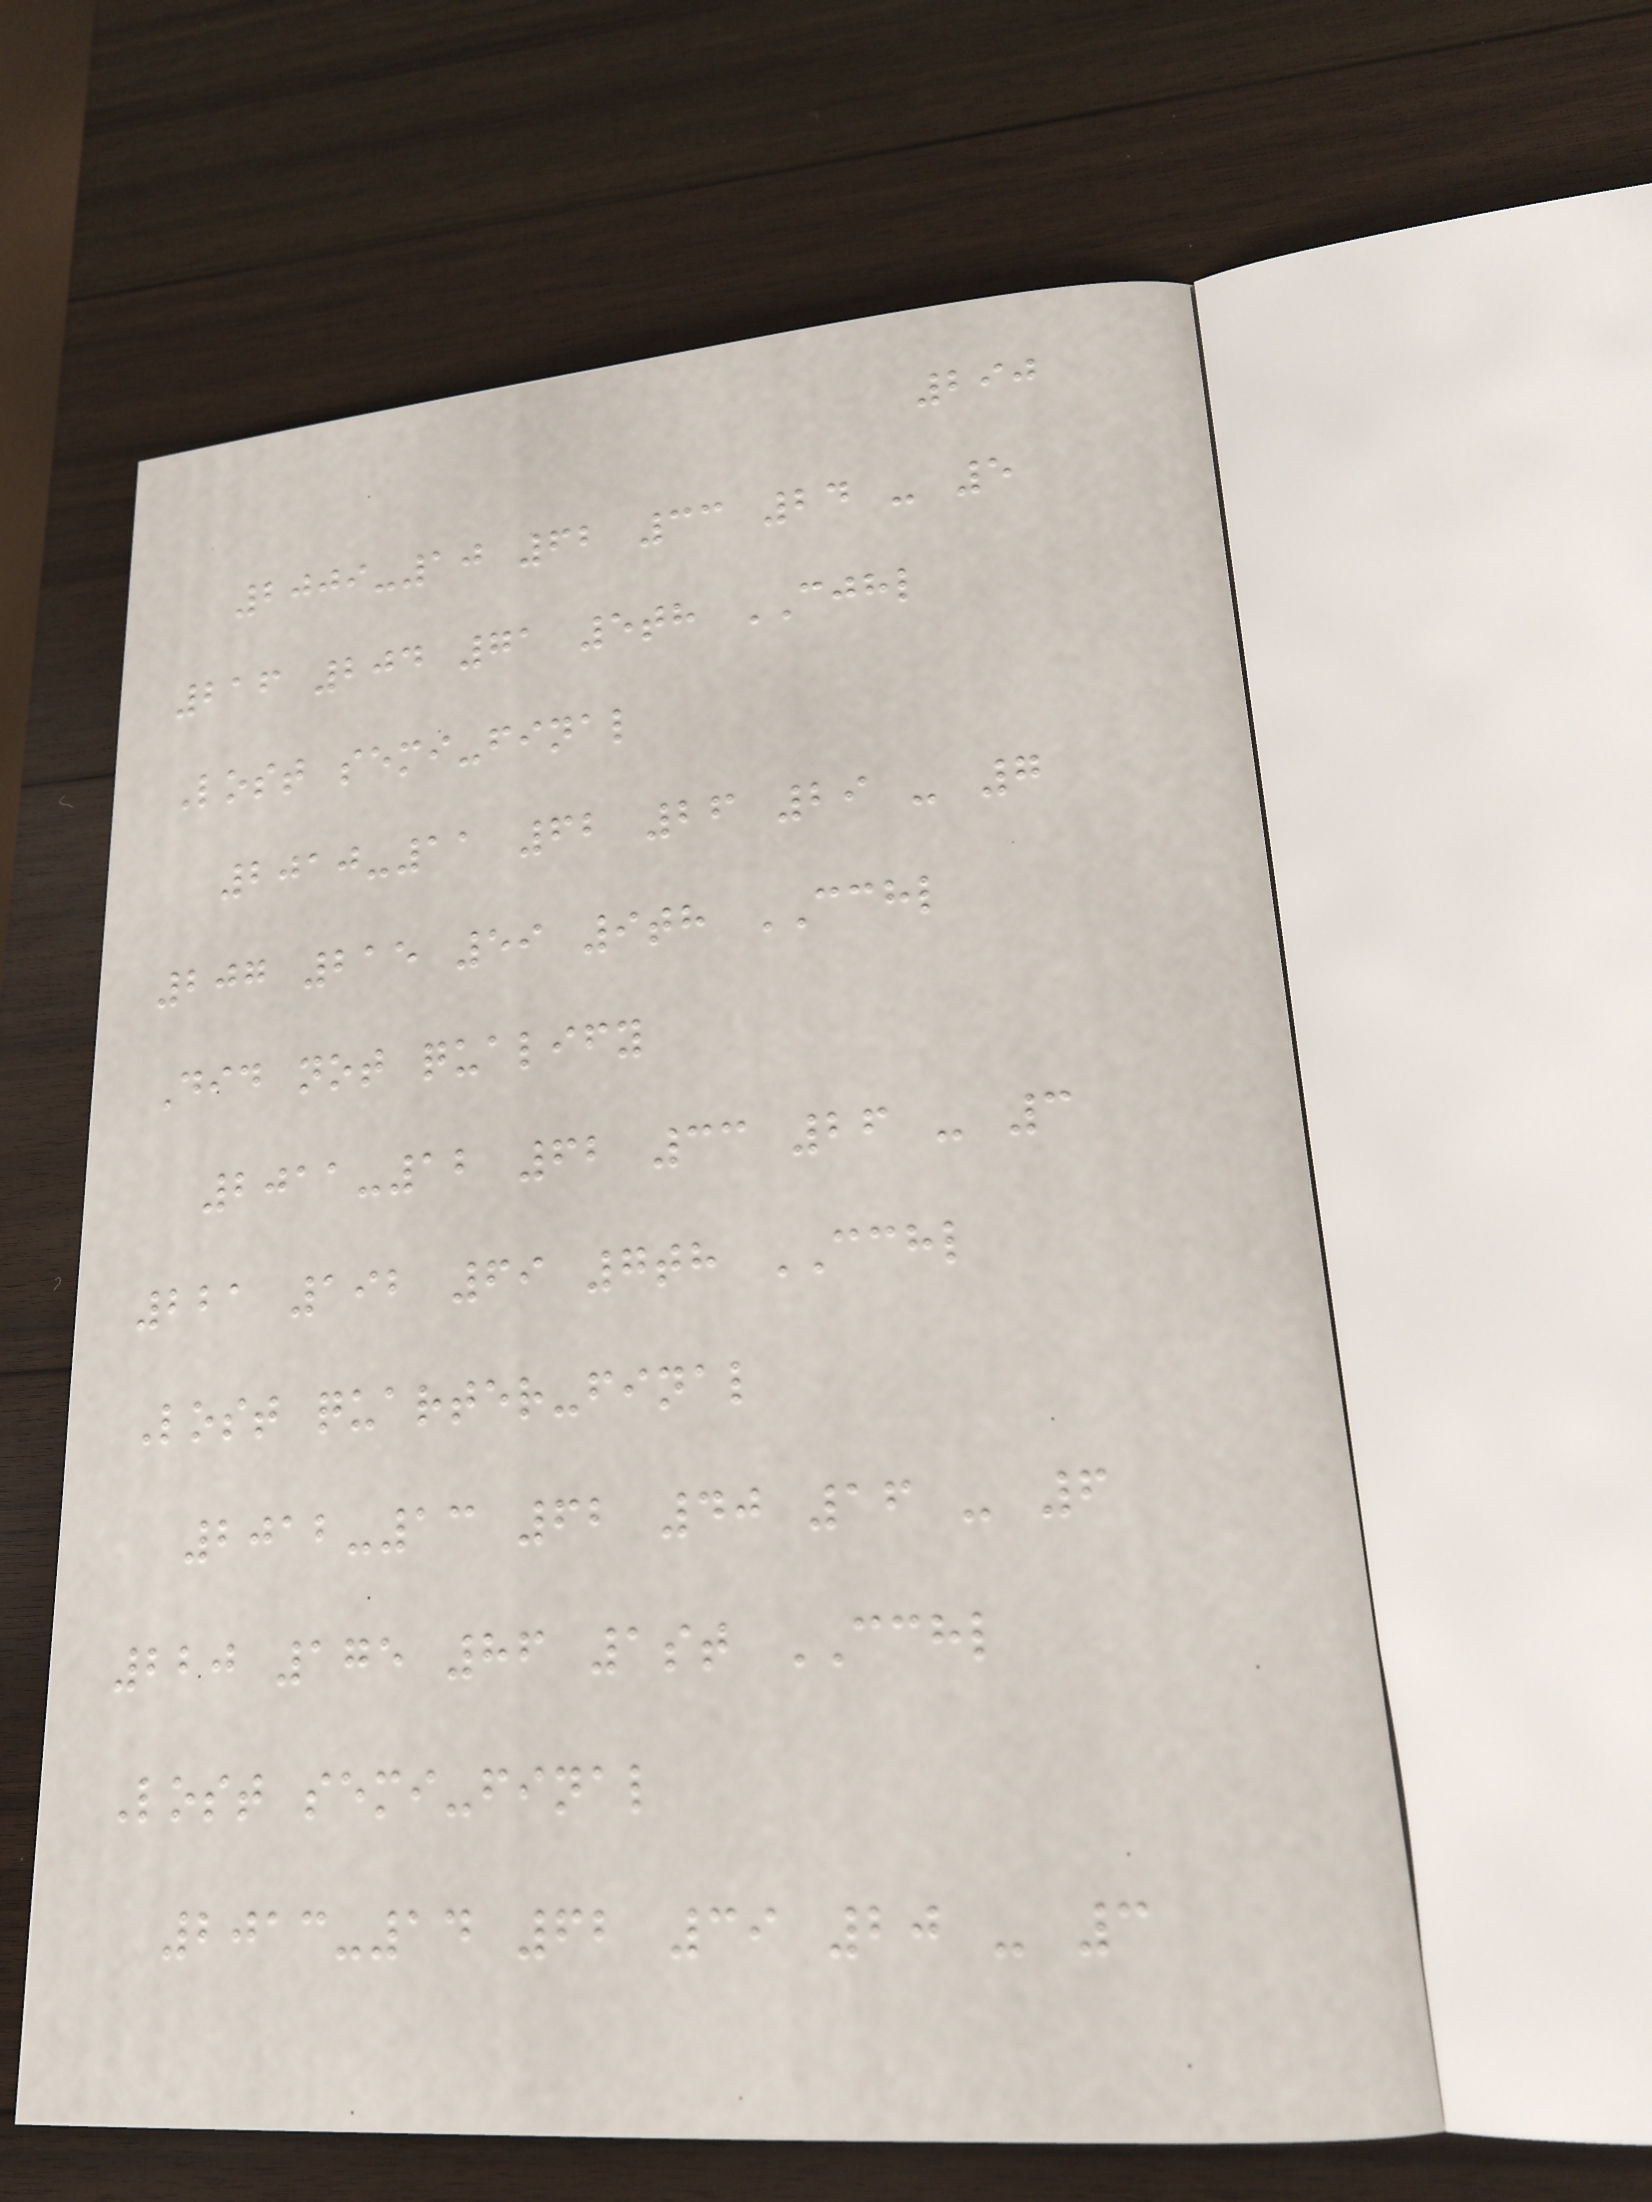290
2009-10 62 33 24 - 5
216 204 71 5th CJHL
Lost semi-final
2010-11 62 26 29 - 7
207 215 59 9th CCHL
Did not qualify
2011-12 62 33 26 - 3
221 192 69 7th CCHL
Lost quarter-final
2012-13 62 40 16 - 6
220 175 86 1st CCHL
Lost semi-final
2013-14 62 39 20 - 3
